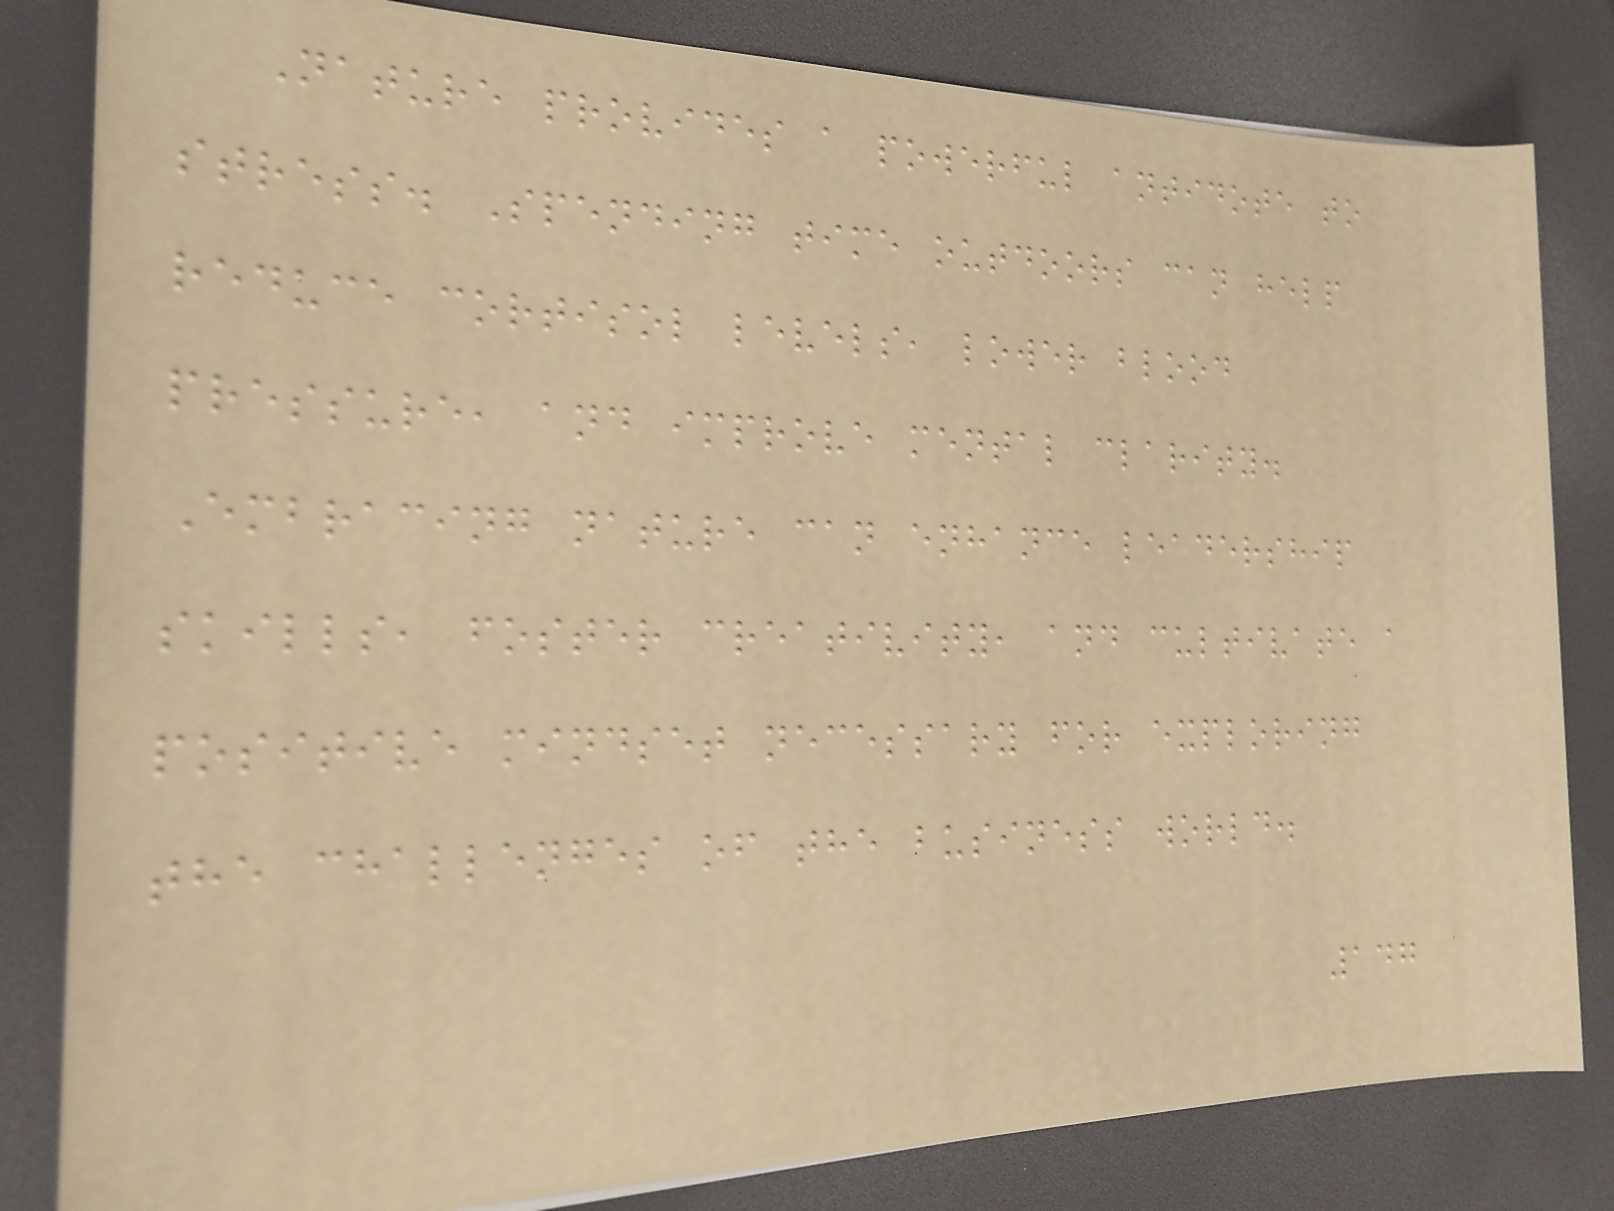Nature provides a powerful antidote to
stress. Spending time outdoors can help
reduce cortisol levels, lower blood
pressure, and improve mental clarity.
Embracing nature can enhance leadership
skills, foster creativity, and cultivate a
positive mindset necessary for exploring
the challenges of the business world.
147
